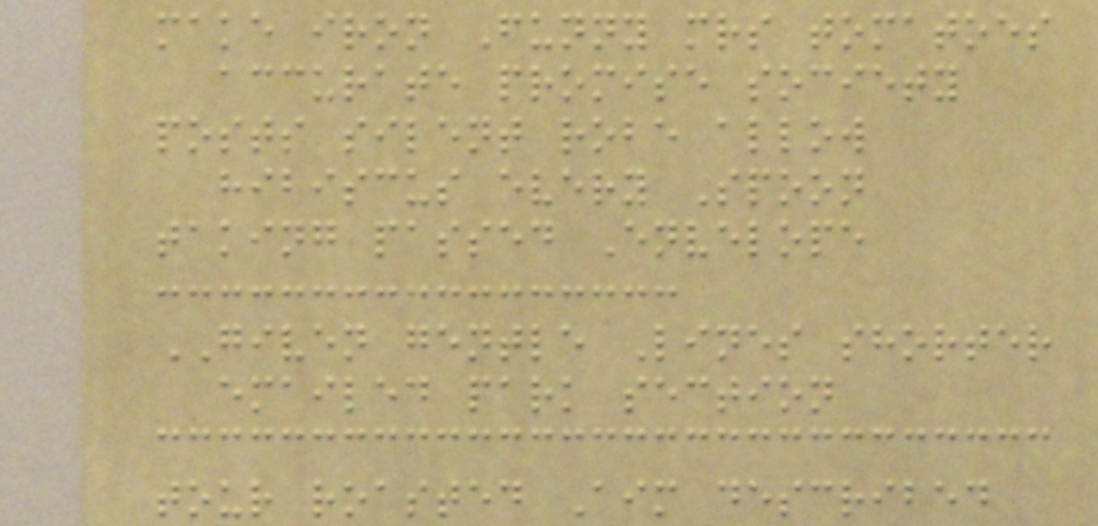make iron Funny mrs tomatoes
accurate promise society
posts silent robe allow
hibiscus every Spoon
taking passed Envelope
GIVEN gentle Lines shorter
emailed park section
tour roasted Aim described
